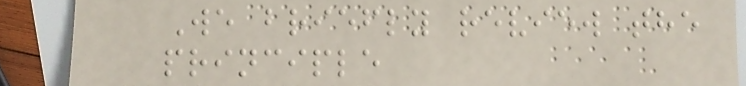We briefly review the
principle
